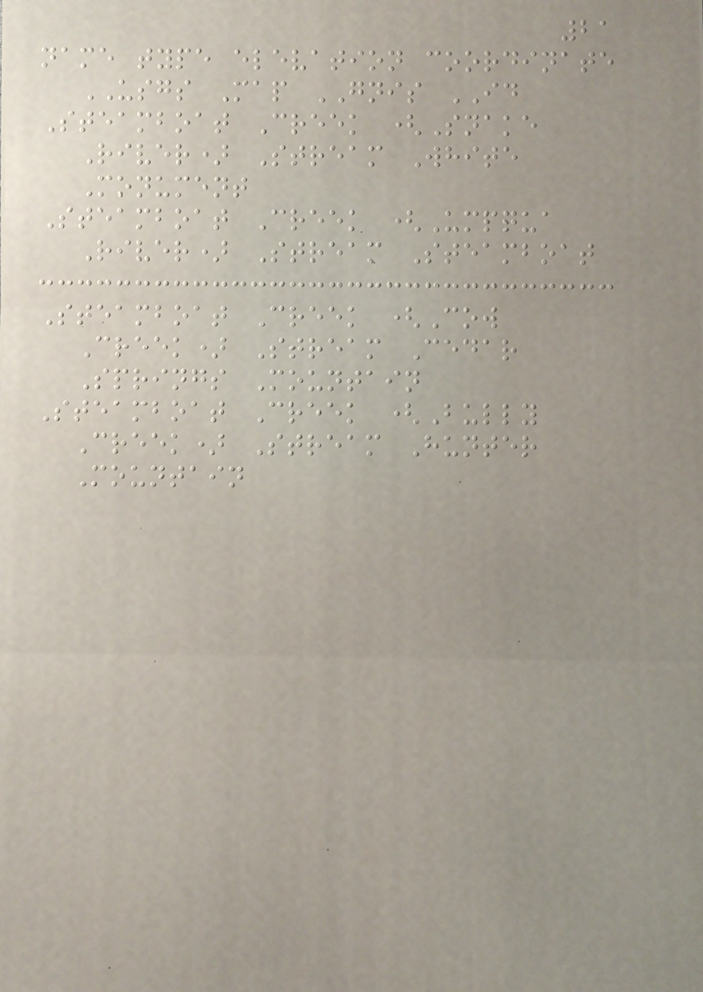21
name type elevation coordinate
USGS Map GNIS ID
Steamboat Creek (Snake
River) Stream White
Monument
Steamboat Creek (Umpqua
River) Stream Steamboat
Steamboat Creek (Cow
Creek) Stream Cedar
Springs Mountain
Steamboat Creek (Bully
Creek) Stream Hunter
Mountain
